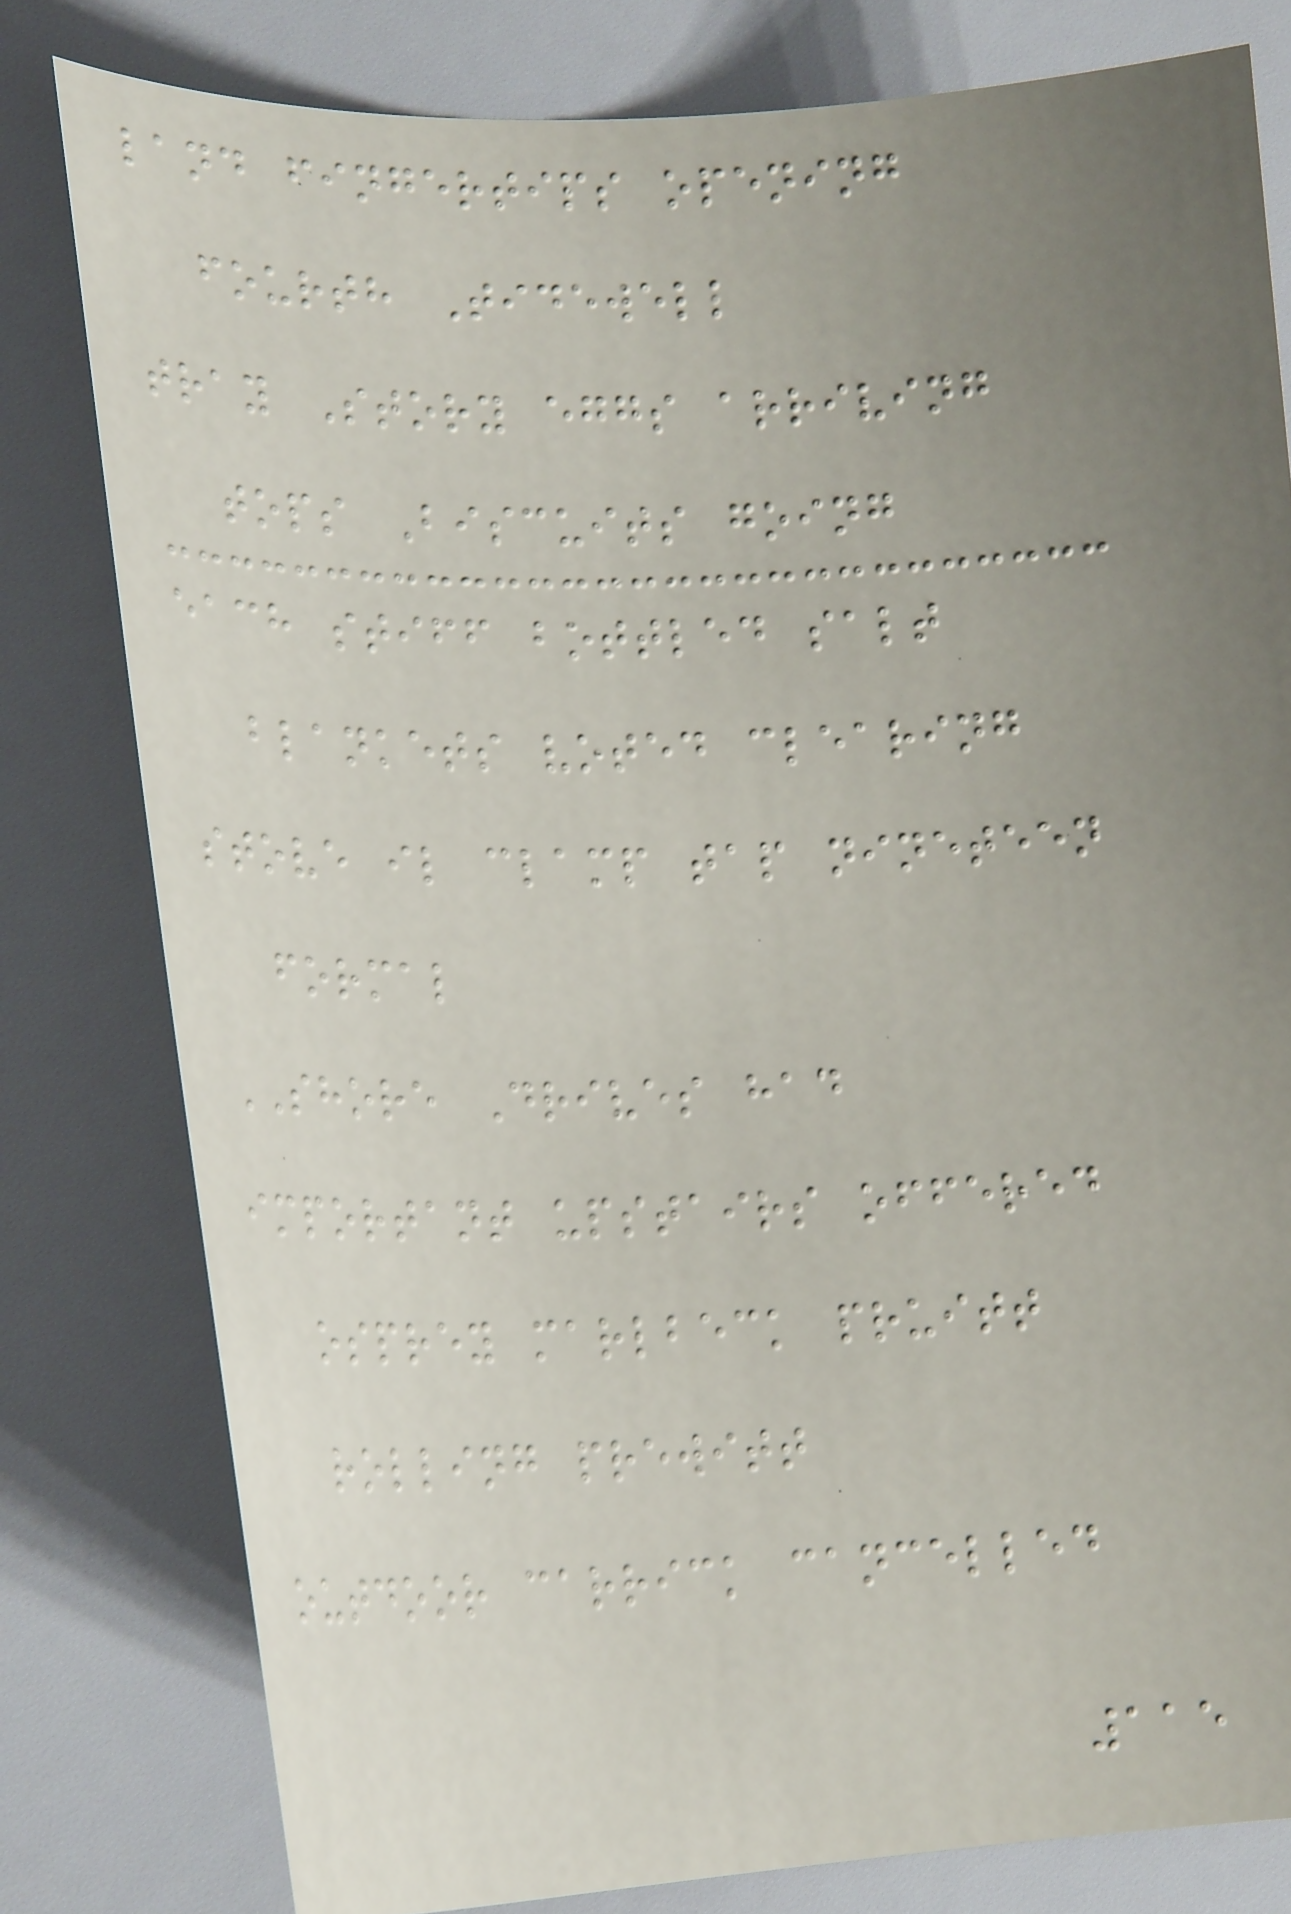land fingertips opening
fourth Tidewell
tray Story eggs arriving
tops Biscuits going
each stiff bottled salt
blankets voted clearing
stove il clamp tap nineteen
formal
SHORE Drives had
important upstairs offered
osprey marlbeck pruitt
rolling prewitt
outdoor carrick cancelled
115
